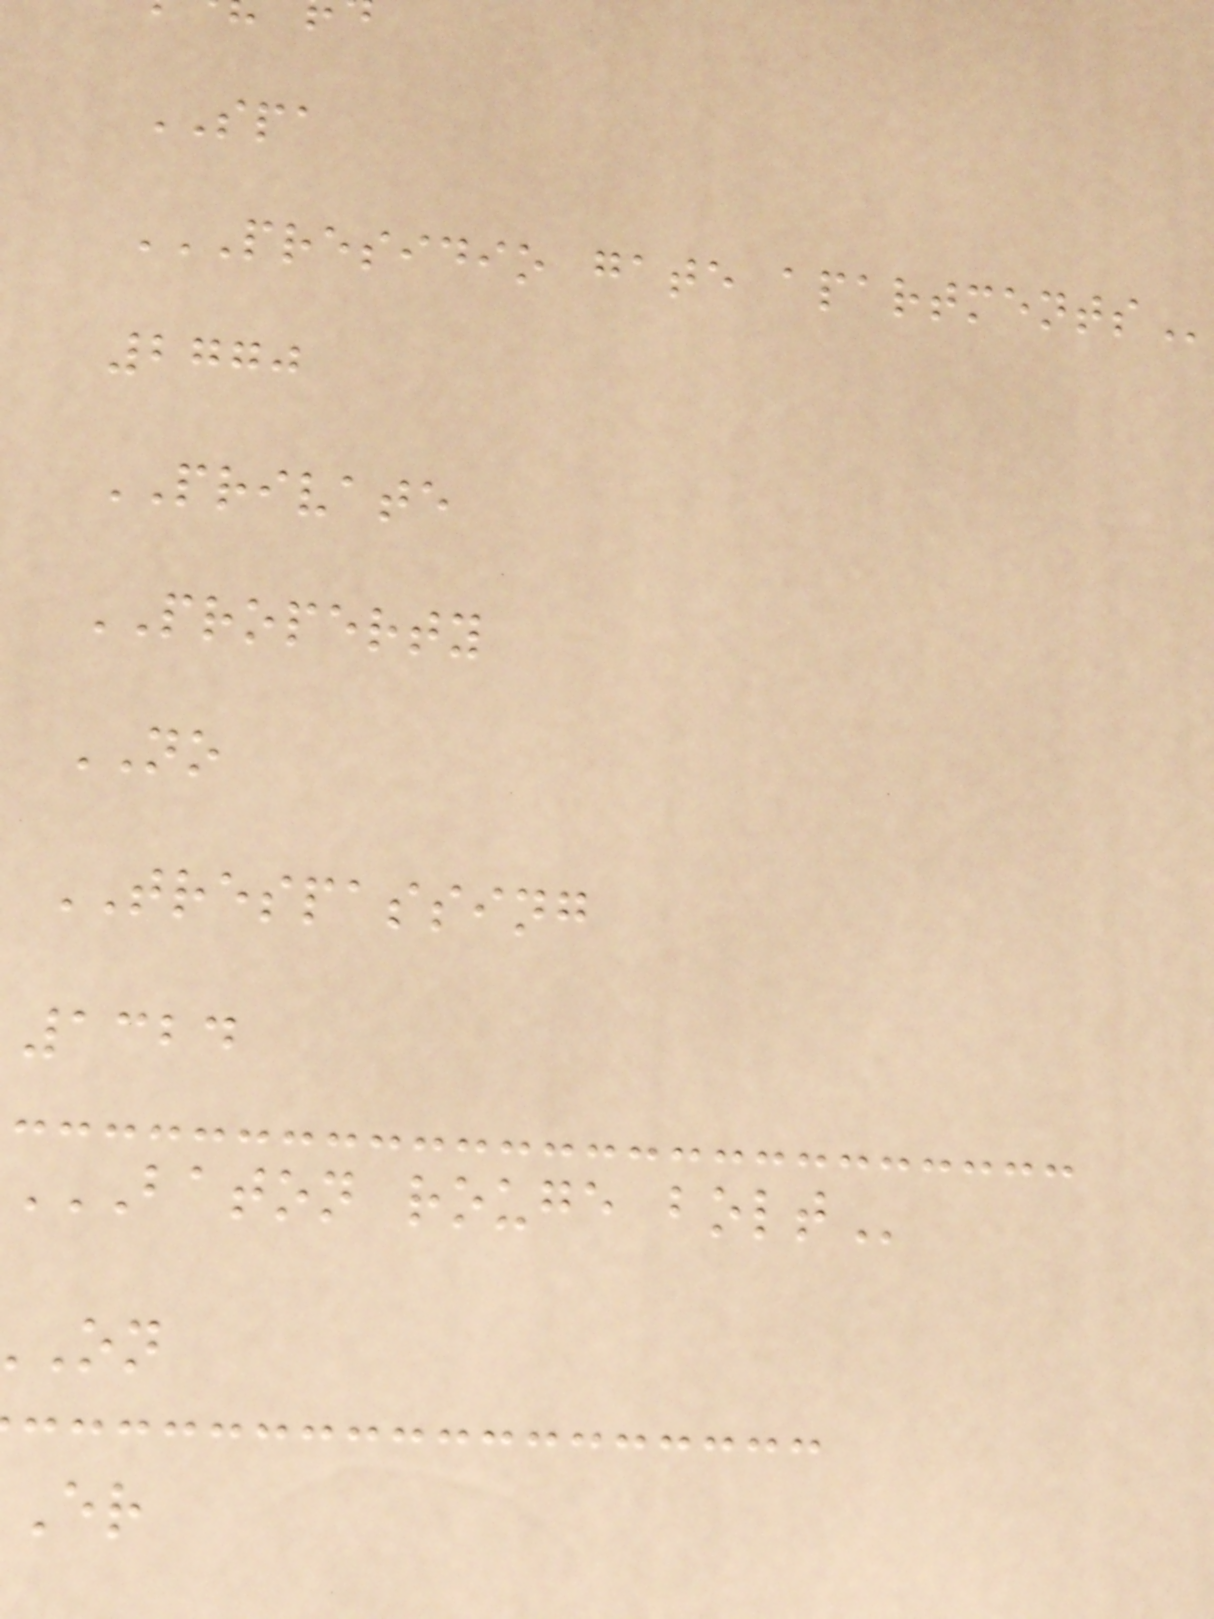SPA
PRESIDIO GATE APARTMENTS
2770
PRIVATE
PROPERTY
NO
TRESPASSING
1324
BATON ROUGE BOLT
